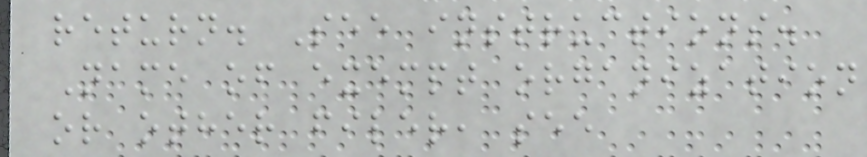return. See instructions.
Name of exempt organization
or other filer, see
